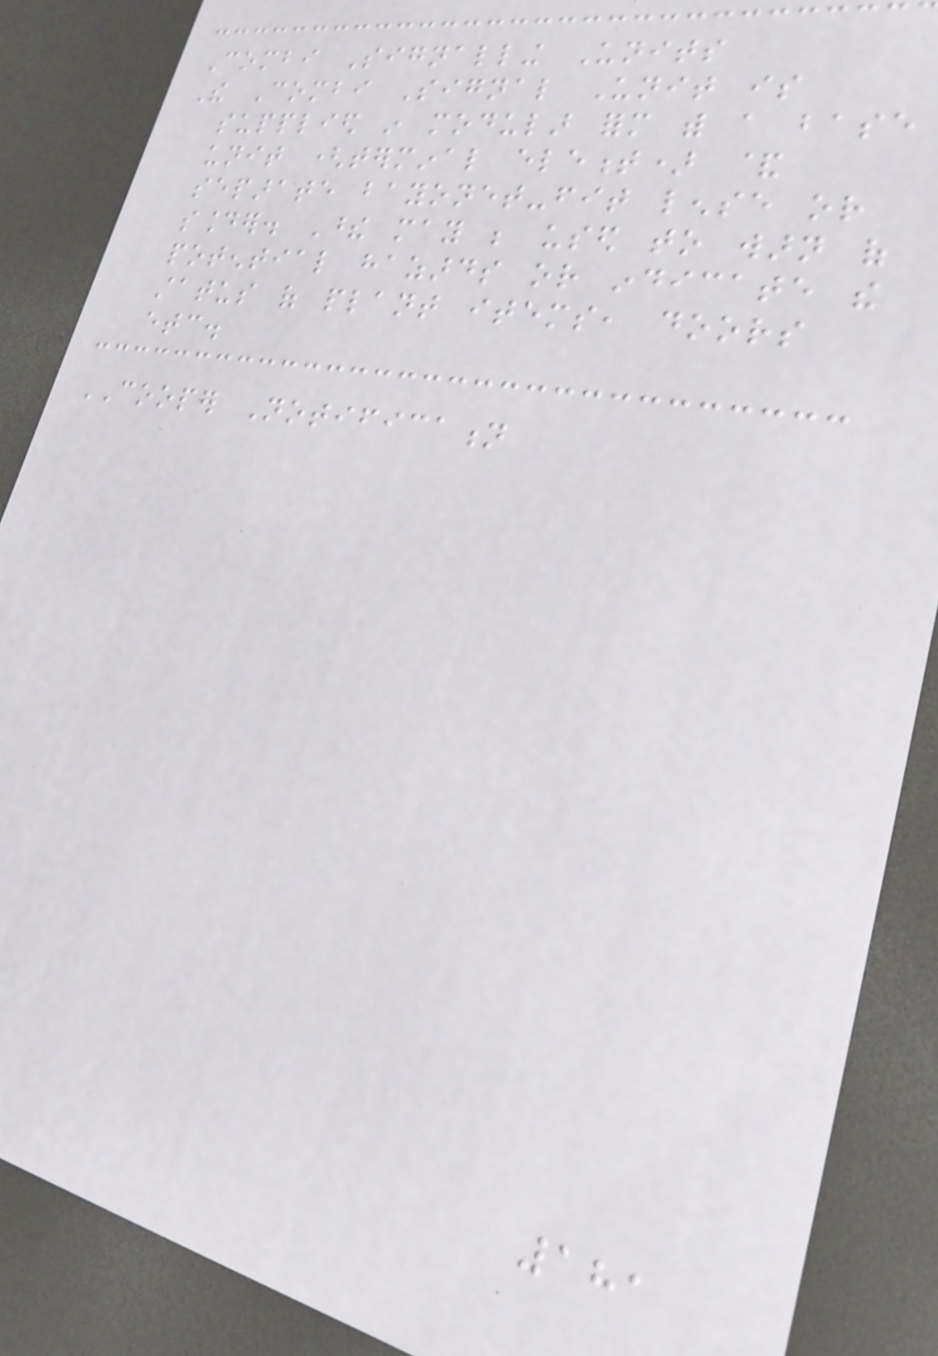Combi Signalling Units
The Combi Signal Unit is
supplied in modular form with a base
unit (terminal element) &
separate bayonet-fit lense or
sounder. These may be used to warn of
potential hazards or indicate the
status of plant items, doors
etc.
COOPER Notification
181
